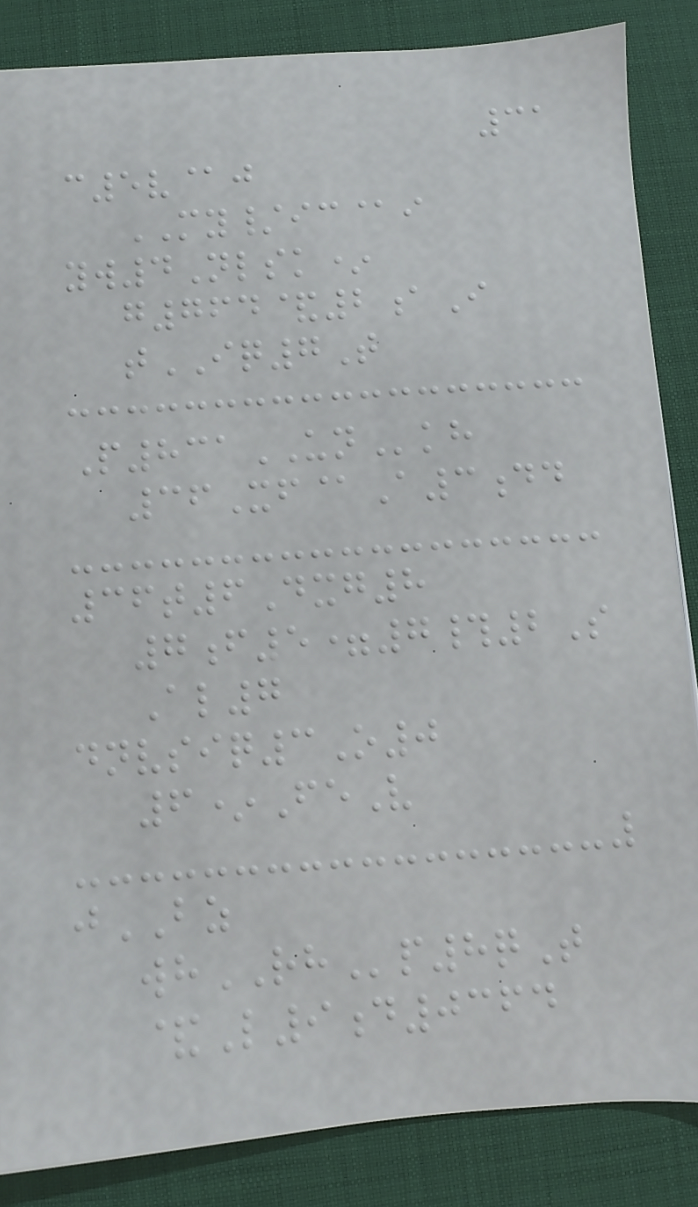31
c5v@j
MY/ic@i
yw4Nlsk*
g764&2aI
tIQ7T
P831UNkh
36Xf@A3dd
36t6Dxg8
7f5=7#2S
Al7
dnvsiq3O0
6*FeV
jBZ
whRHp8qT
&L9d0364
